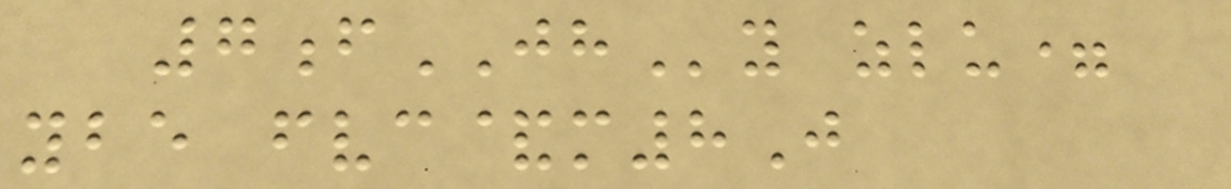7fJHy zlu=
ybe fvc&m8J
